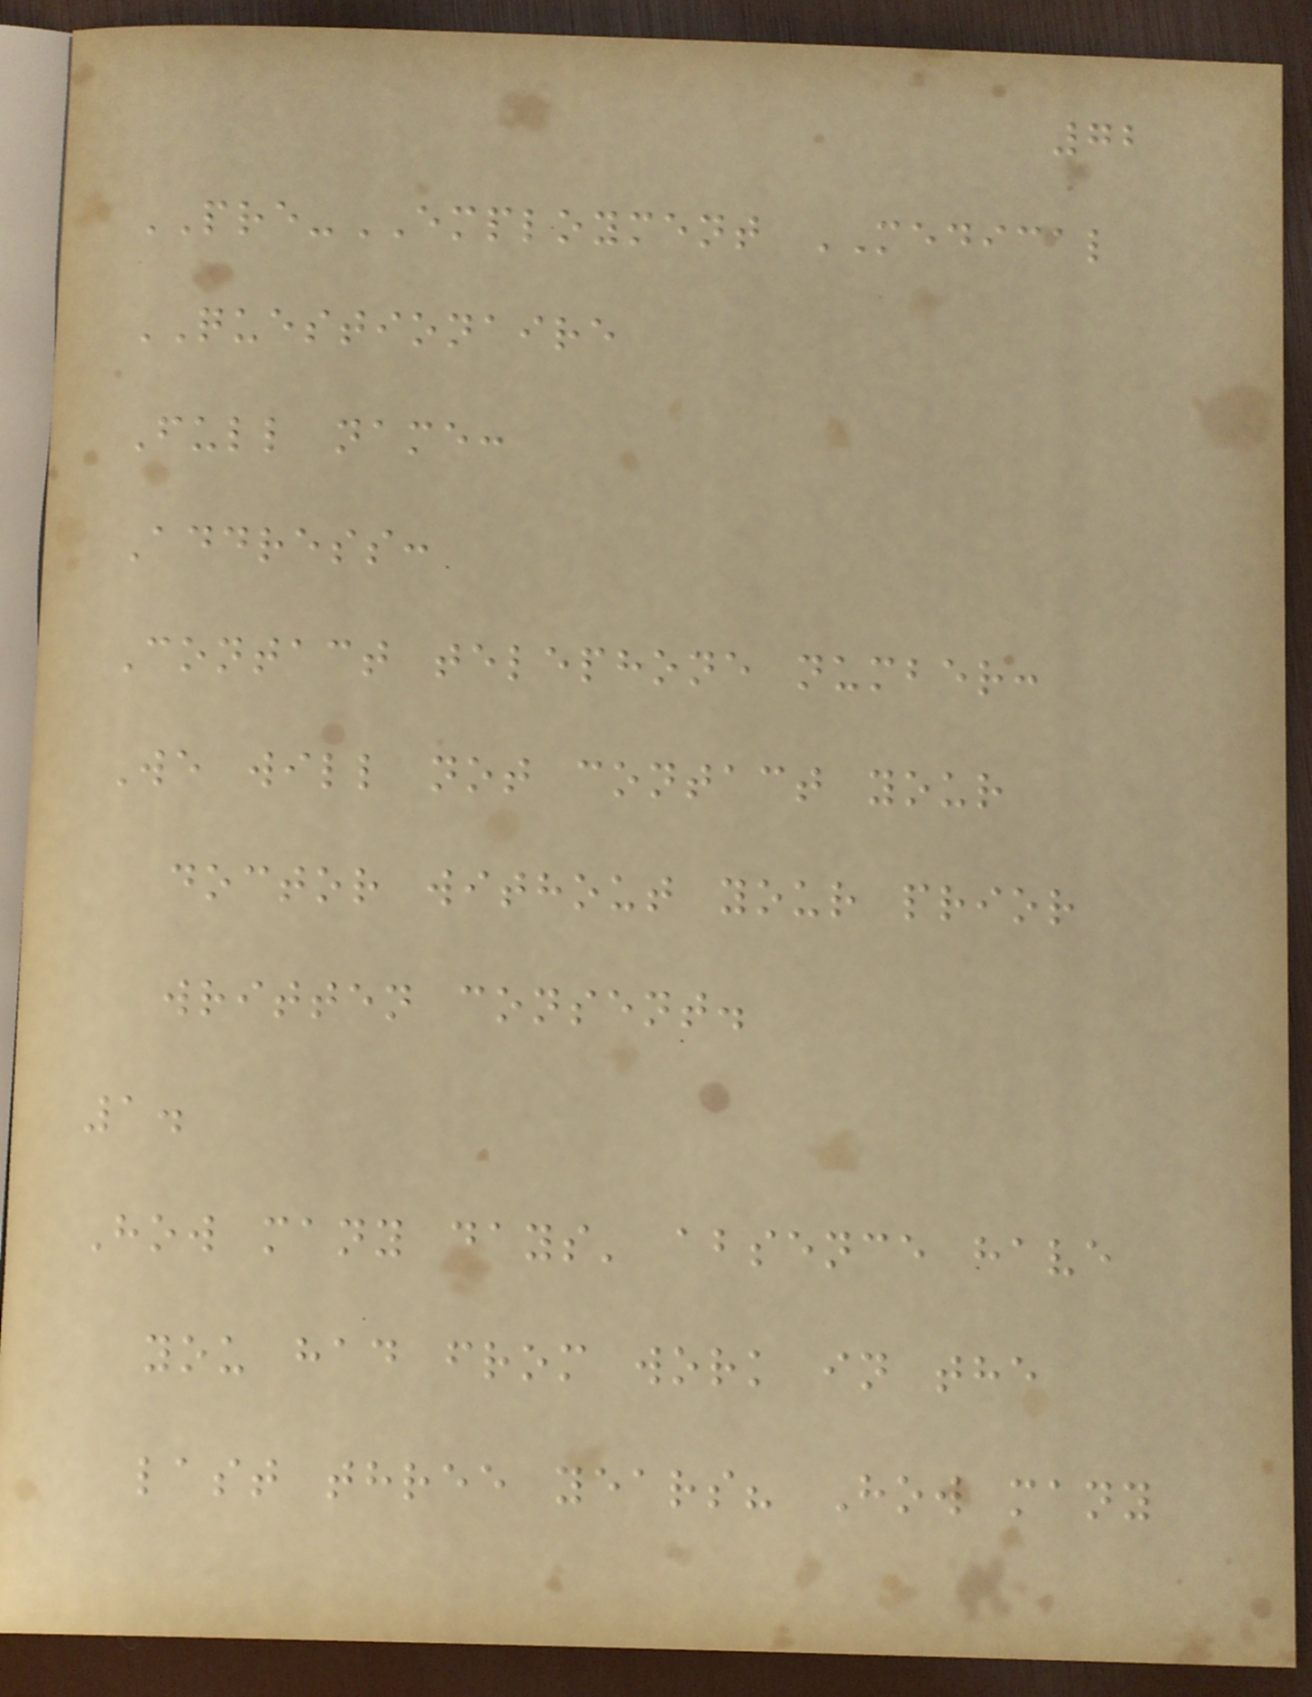72
PRE-EMPLOYMENT MEDICAL
QUESTIONAIRE
Full name:
Address:
Contact telephone number:
We will not contact your
doctor without your prior
written consent.
1.
How many days' absence have
you had from work in the
last three years? How many
